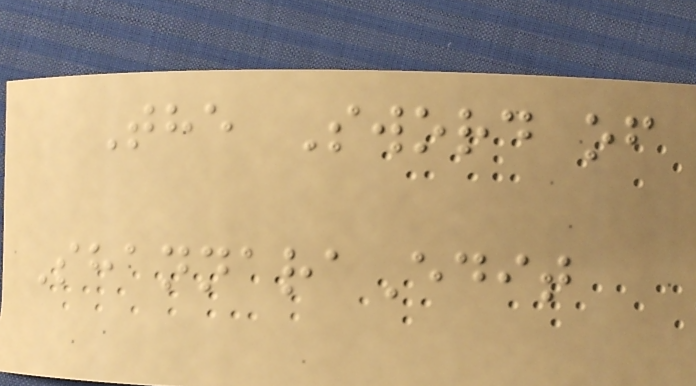The Sword of
ShannaraEdit
